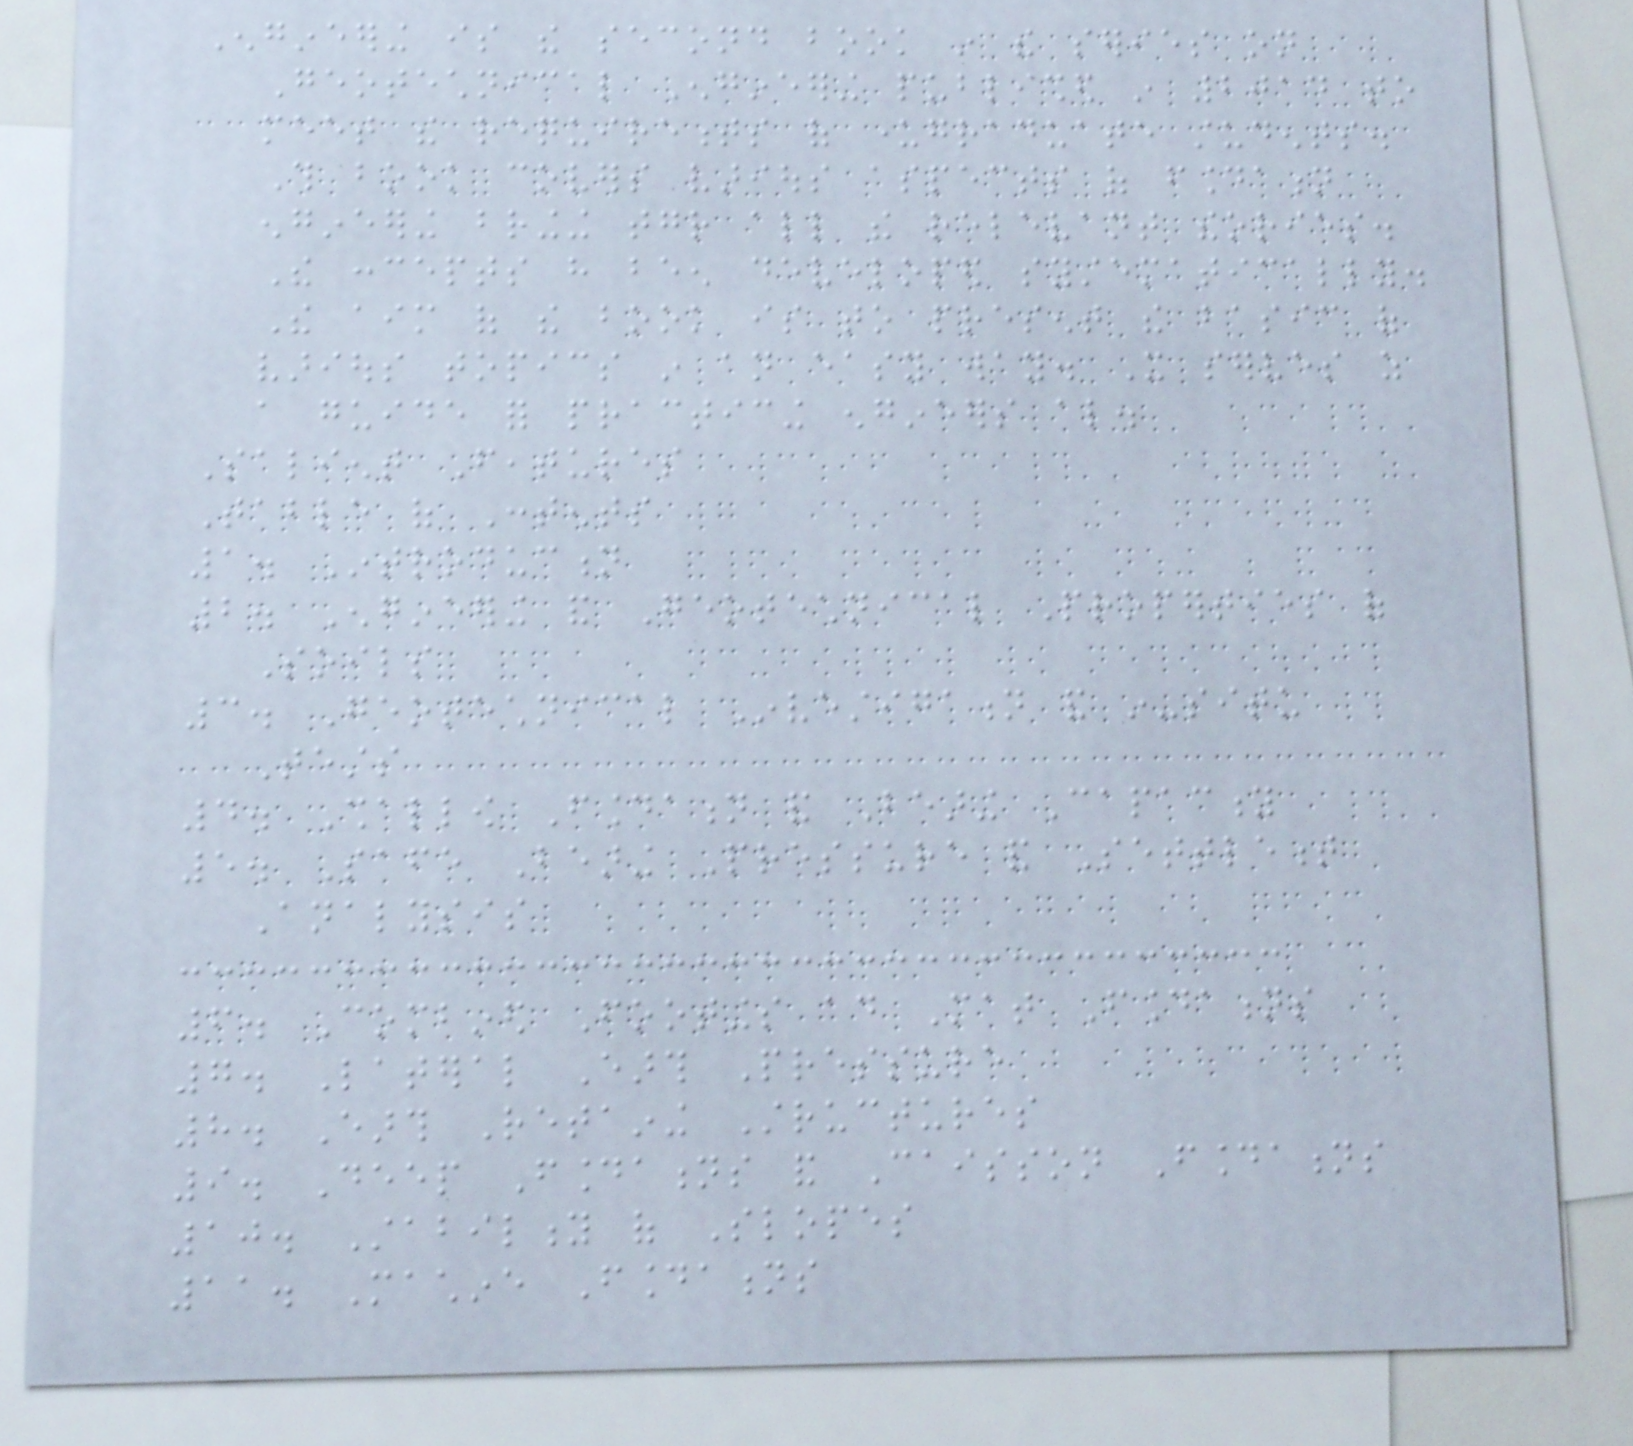Engineering is the second book in the series on
Geotechnical Engineering published in 2014 to
meet the requirements of undergraduate students.
This book covers various aspects of foundation
engineering bringing together all the relevant theories.
The concepts have been developed systematically.
The aim of the book is to present the basic of
various topics in an easy way. It serves as
a guide for practicing engineers also.
Salient Features
Table of Contents
1. Introduction
2. Engineering and Geotechnical Properties of
Soils
3. Geotechnical Investigation and in-situ
Tests
4. Shallow Foundation and Bearing Capacity
5. Safe Bearing Pressure and Settlement
Analysis
6. Combined Footings ad Mat Foundations
7. Lateral Earth Pressure
8. Earth Retaining Structures
9. Deep Foundations and Caisson Foundations
10. Stability of Slopes
11. Machine Foundations
